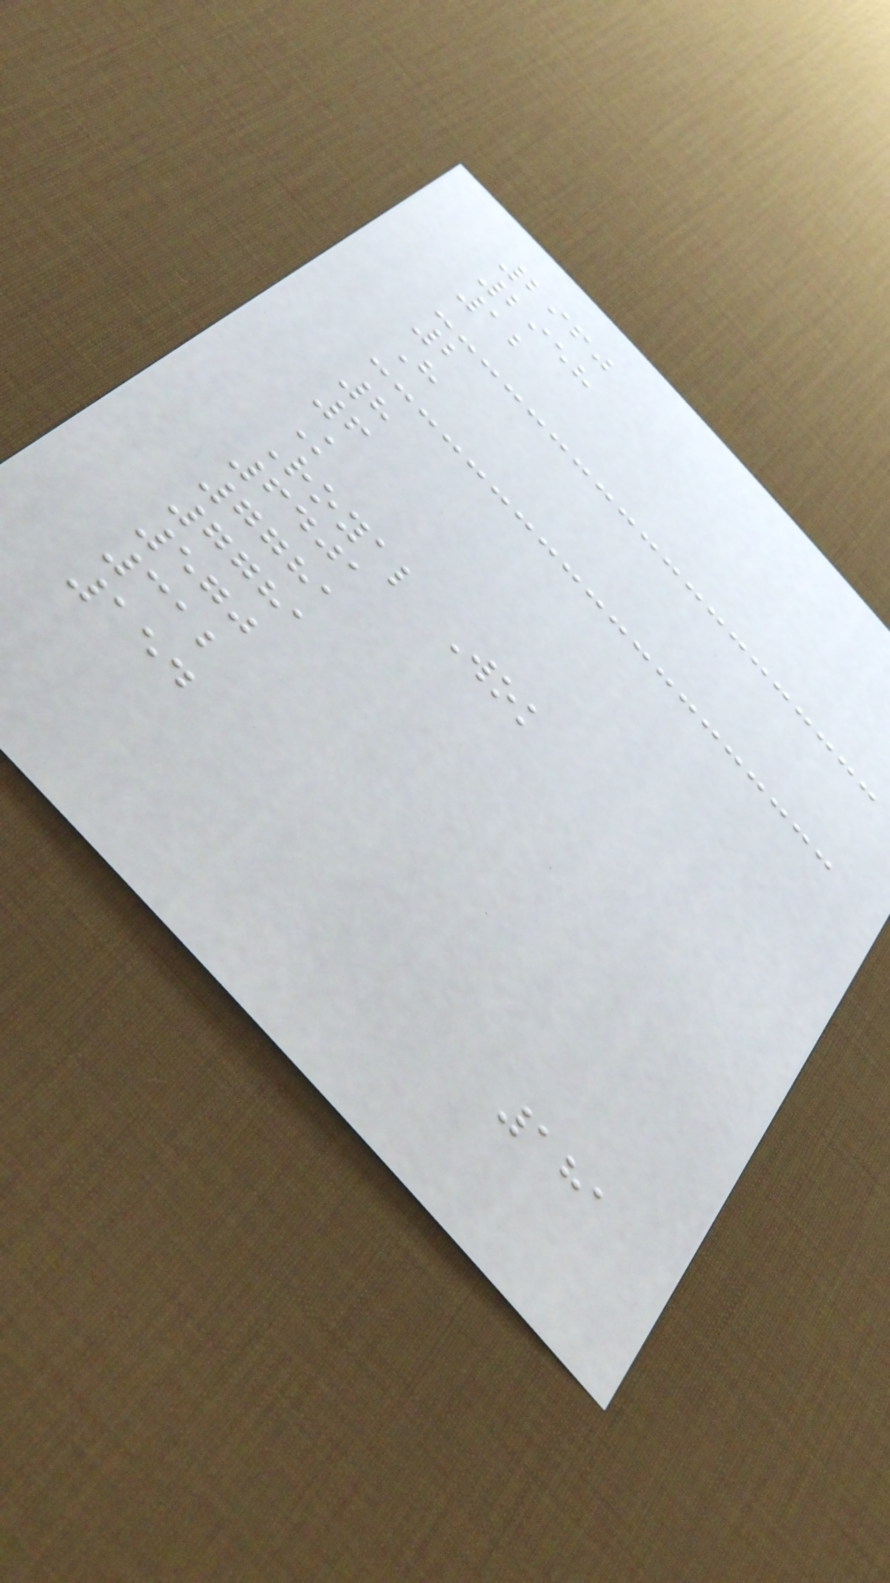2960
2958
12
2
H
8
6
K
Royal Wok
6401
7781
7781
570
312
154
181
